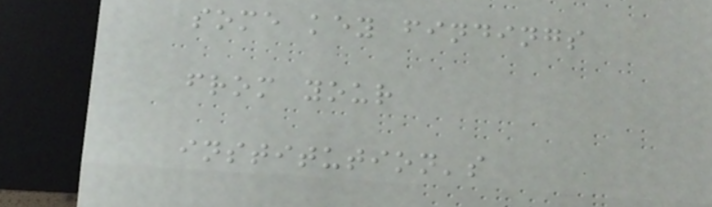some key findings
from your
institution's
